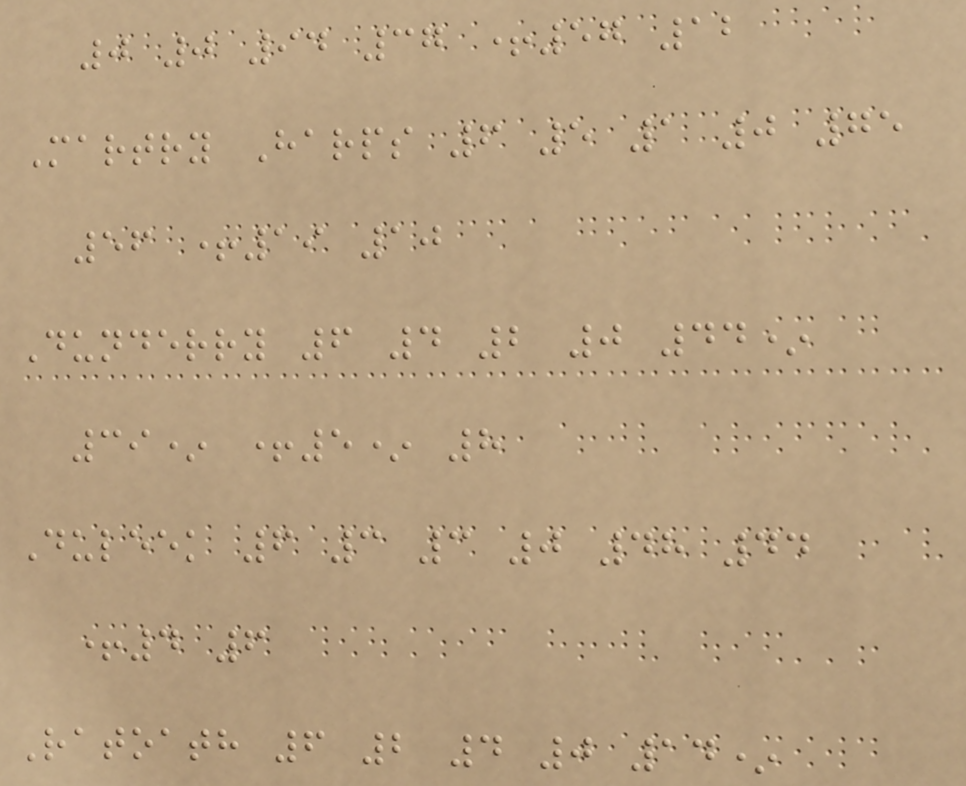0 0 94 37 +57 12
Martry Harps 6 5 1 0 75
56 +19 10
Dunderry 6 4 2 0 44*
39* +5* 8
Duleek 6 3 3 0 48 44
+4 6
Ratoath 6 2 4 0 14*
